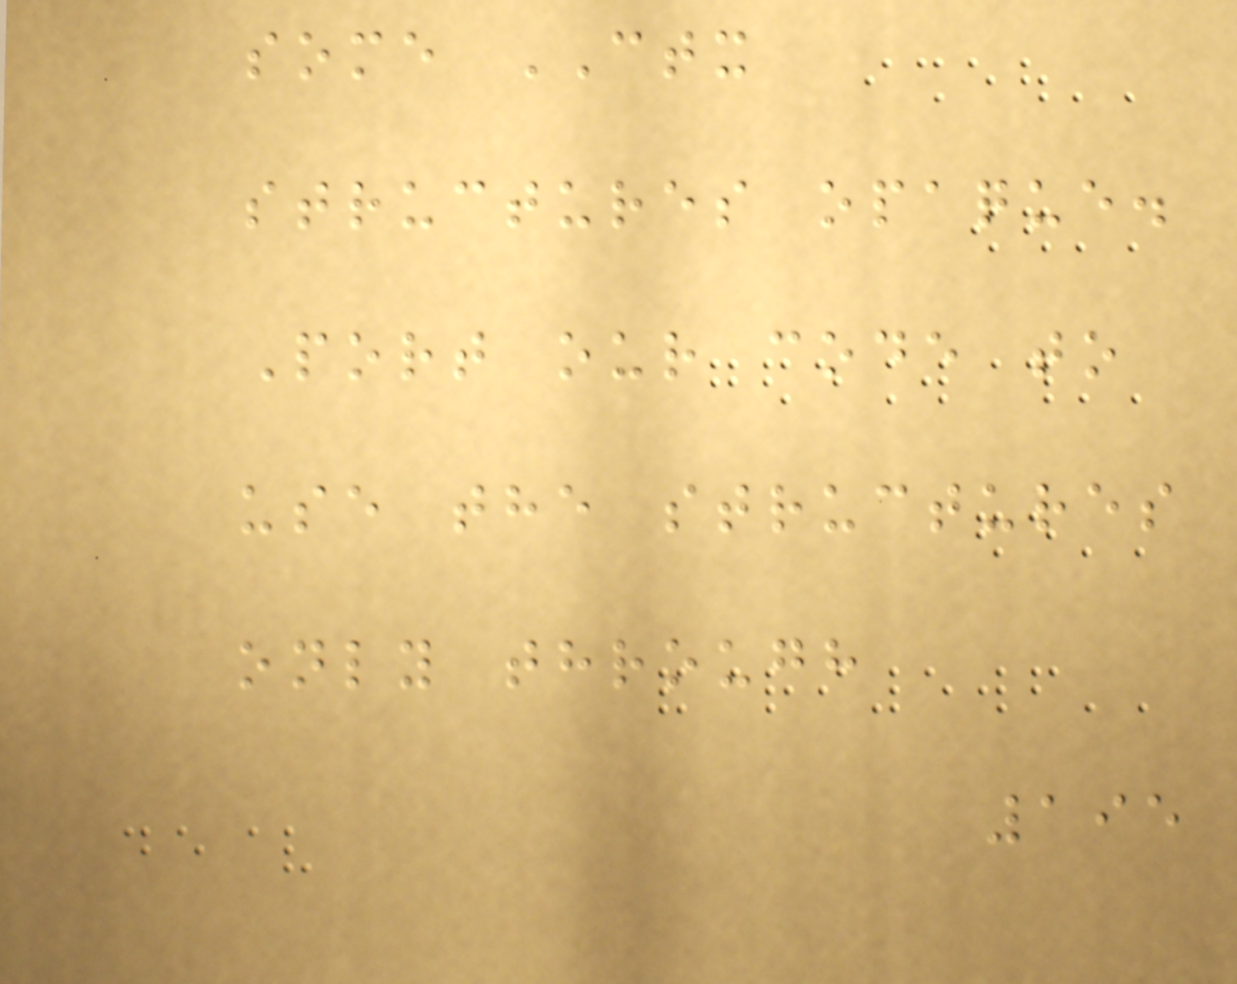some CTX
structures opaque.
Port our code to
use the structures
only through
195
